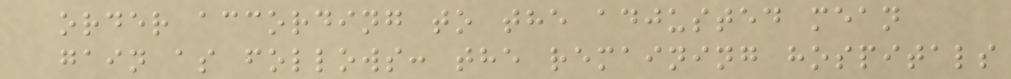order according to the adjusted mean
gain as follows: the remaining hospitals
